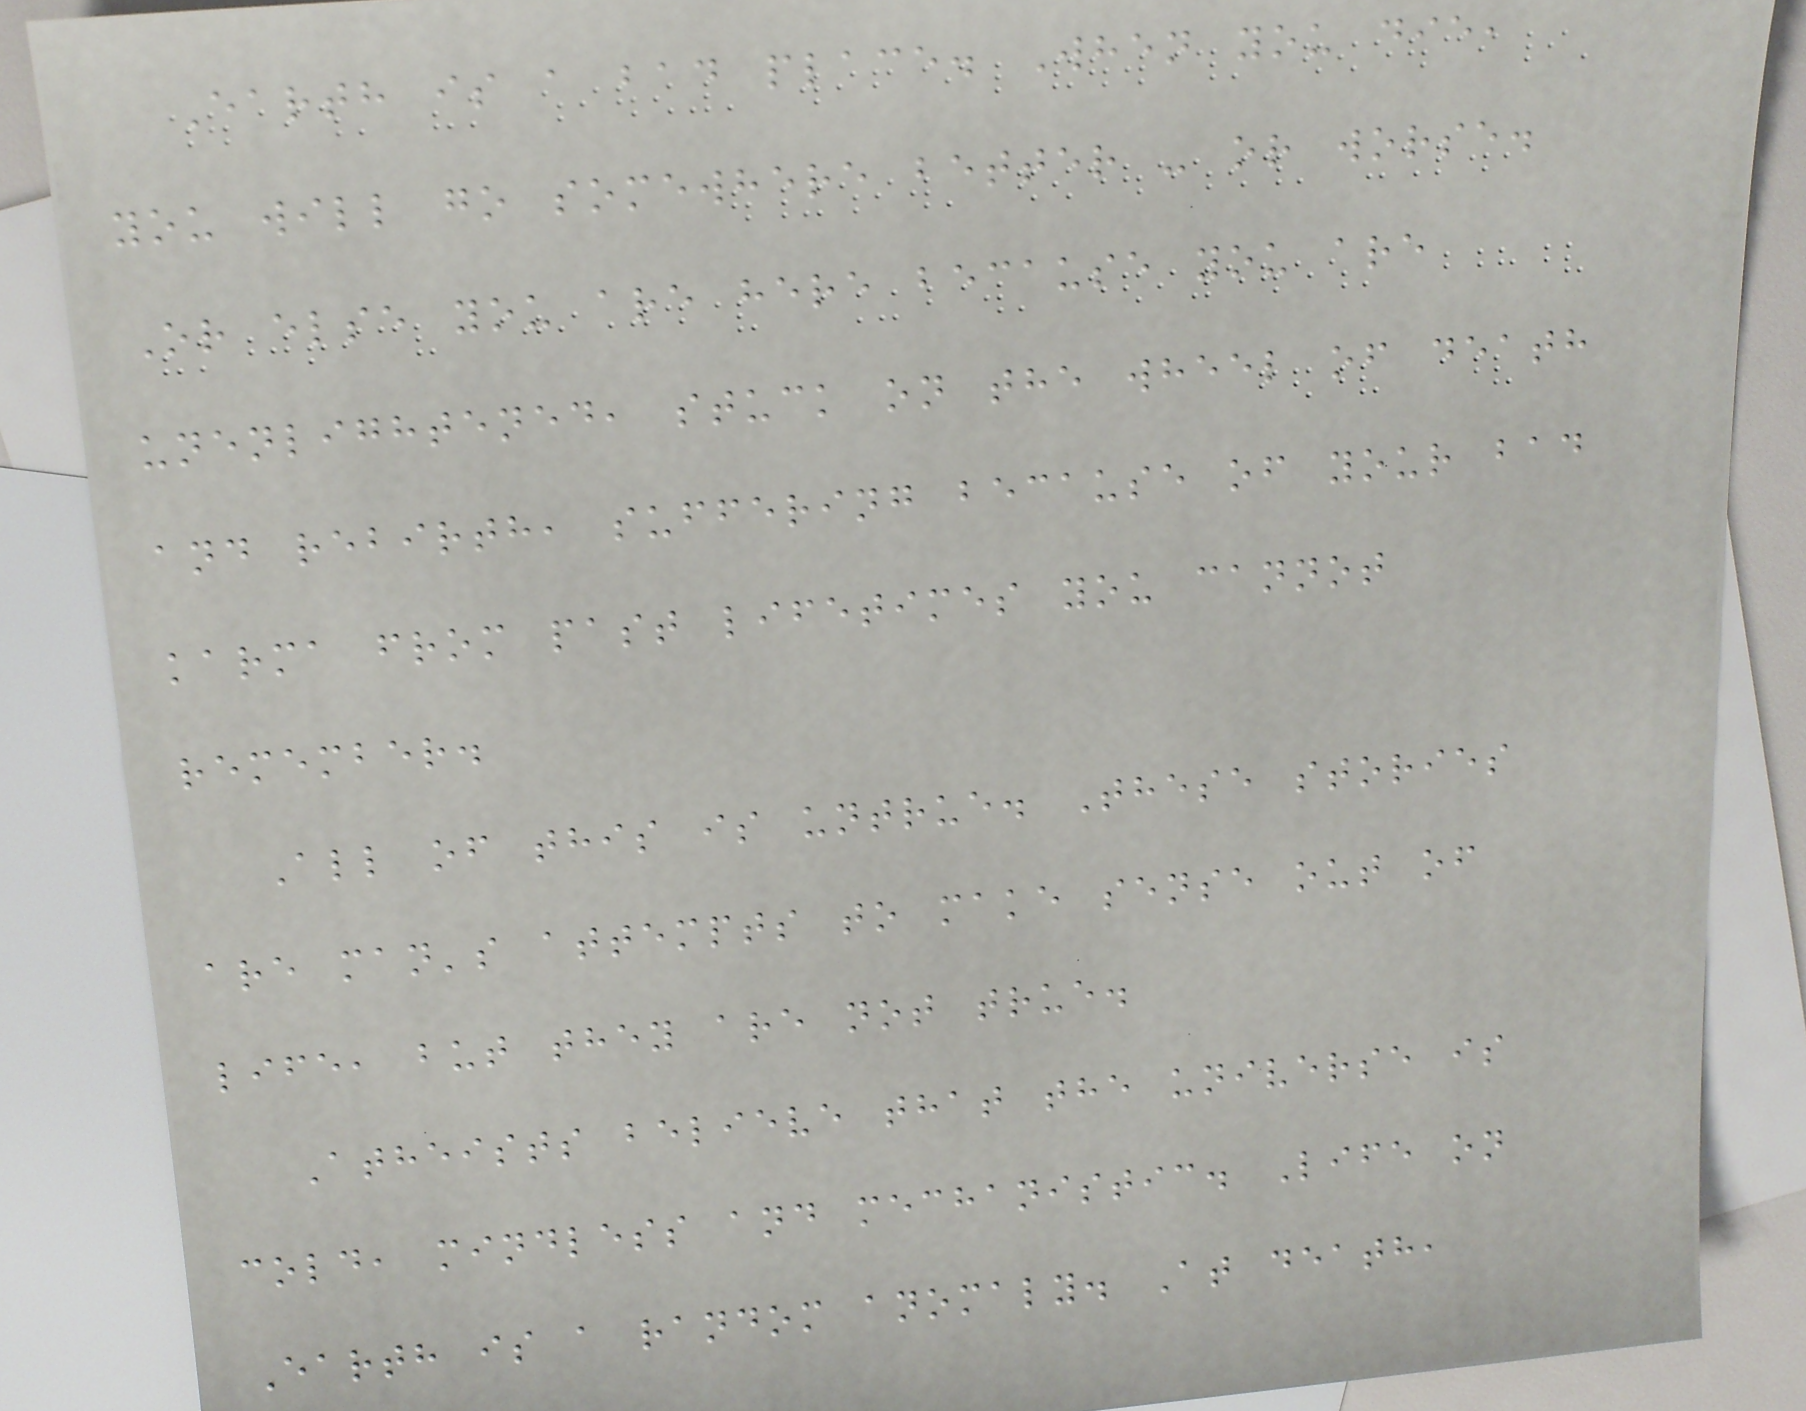Earth is a bad place. When you die,
you will go somewhere better - or worse.
Or else you are here because you are
unenlightened, stuck on the wheel of death
and rebirth, suffering because of your bad
karma from past lifetimes you cannot
remember.
All of this is untrue. These stories
are man's attempts to make sense out of
life, but they are not true.
Atheists believe that the universe is
cold, mindless and mechanistic. Life on
Earth is a random anomaly. At death,
